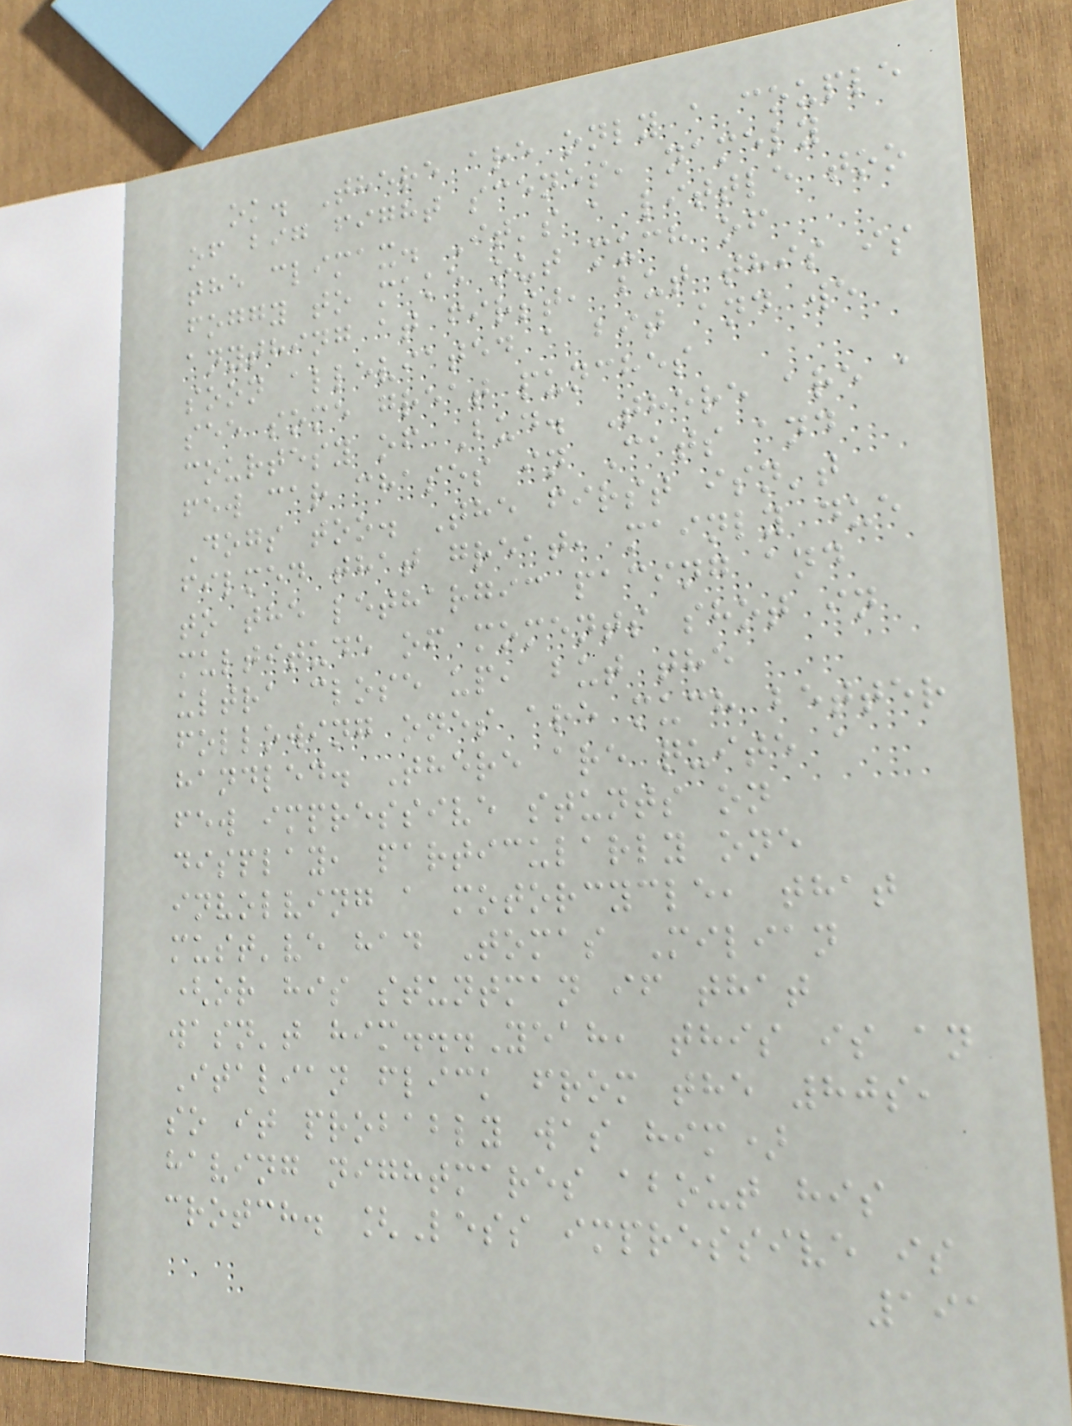ok. There are only a couple
of big fight scenes, namely
the climax. It's a little too
foggy to make out much of
anything at first, but this is
soon alleviated a bit and we
see some great punches
courtesy of Bud. There are a
few car chases in Cats and
Dogs too. The first isn't
filmed that great, mainly due
to the lethargic pacing and
multitude of moments shot in
ultra close up, but the
following ones are much better
handled. There are quite a
few impressive stunts on
display, particularly one
involving a motorcycle, that
must've had Tomas Milian
(or his stuntman if that
wasn't him...Yeah, this is an
Italian flick from the 80s,
so it probably was him)
having nightmares about his
crotch. [Less impressive is
191
